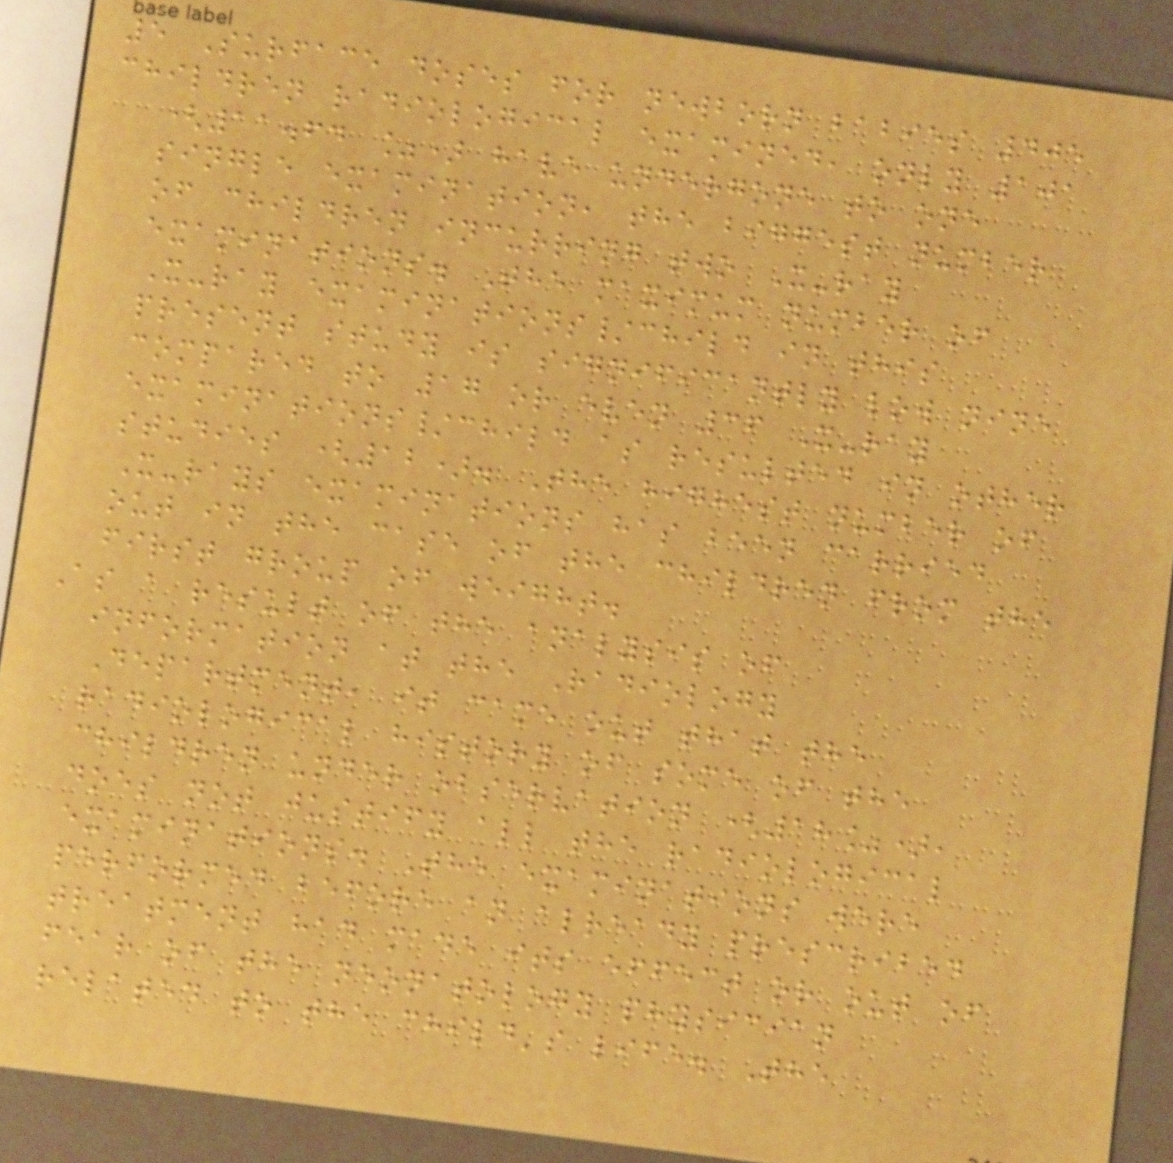5 Surface doses for newborn babies 405
children radiological examined, only 101
(11.64 %) have undergone to one
single examination, the biggest number
of children incurring two X-ray
examinations. The maximum number of
X-ray examinations/child in this
present study is significantly low nine
compared to 17 or even 36 X-ray
examinations/child as resulted in other
studies (12). The highest number of
X-rays examinations has been carried
out in the case of the children from the
first group of weight.
As a result of the analysis of
information at the Radiology
Department, it came out that the
radiological history of some of the
children under observation (18%),
does not justify all the radiological
examinations. The examinations were
performed before an already prescribed
treatment had made its effect or out of
fear of the neonatology physician
related to the child's life. The
